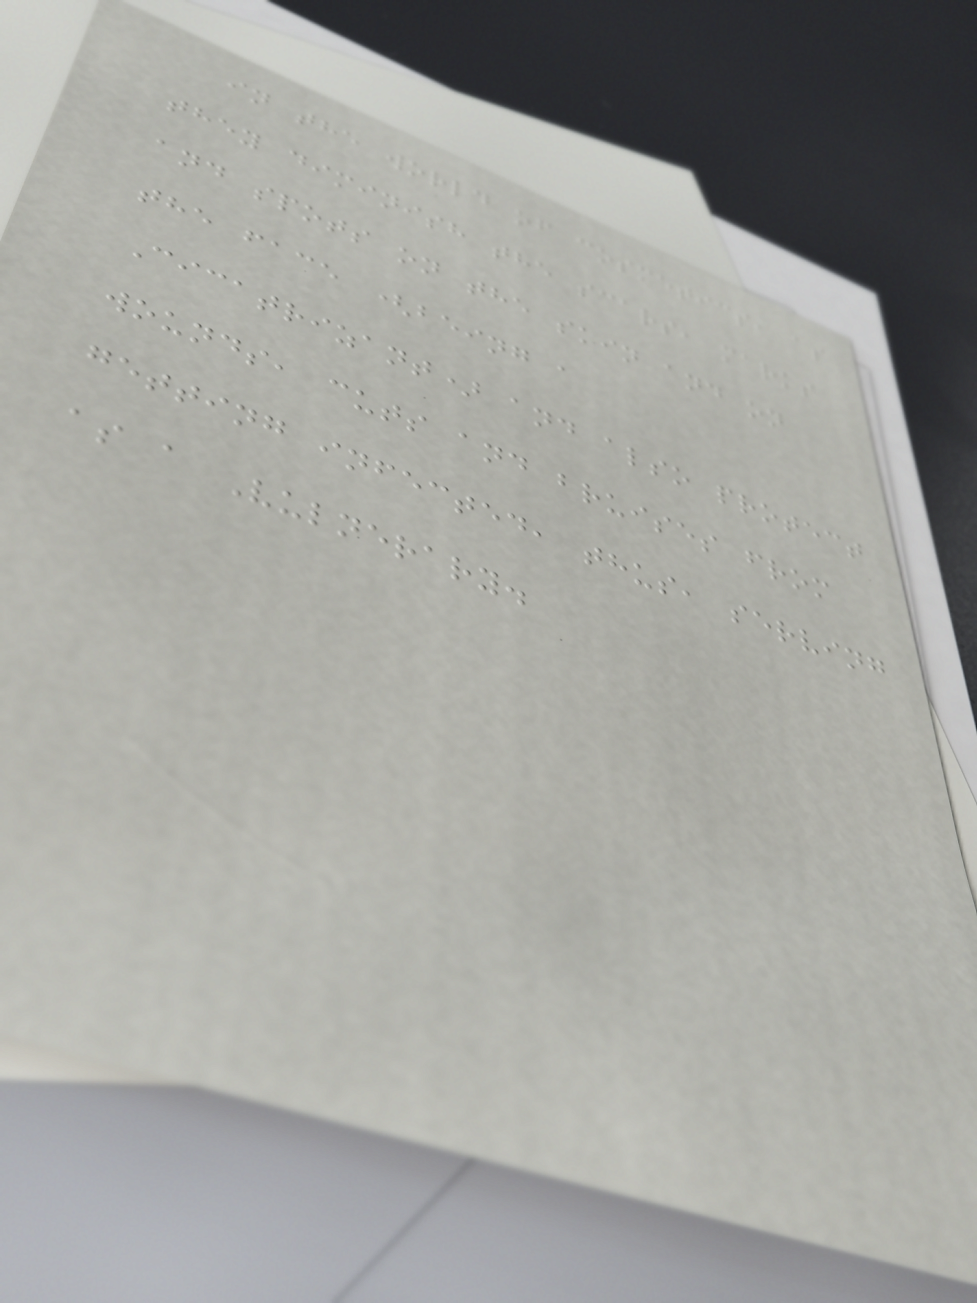in the world of cosmetics, as
they diminish the scars, marks
and spots on the skin and on
the face (being a
Cicatrizant) and also protect
wounds, cuts and bruises from
getting infected, thus, serving
as a Vulnerary.
